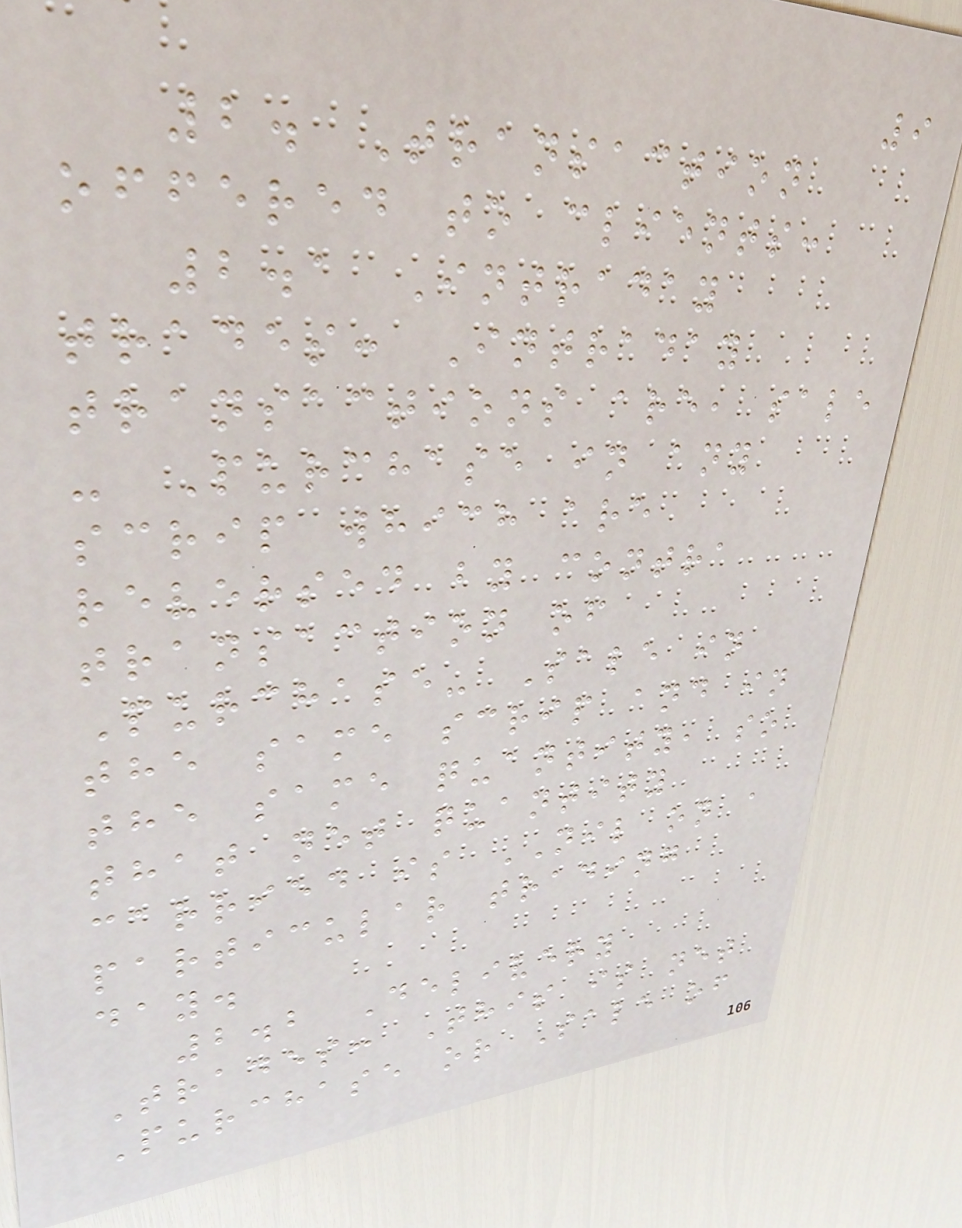9
2. Transaction
offered to clients:
2.1 Intraday
trades: Intraday
transactions are, sale
- Purchase in any
scrip which are
reversed by contra
transaction of
Purchase- Sale in
the same scrip and in
the same quantity, so
that net quantity
carried is NIL on a
particular trading
day.
2.2 Delivery
Trades: This is net
Purchase or Sale of
